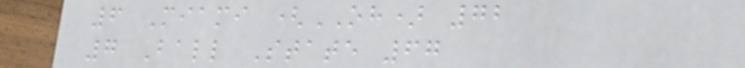6 Miami (OH) 72
7 Ball State 67
